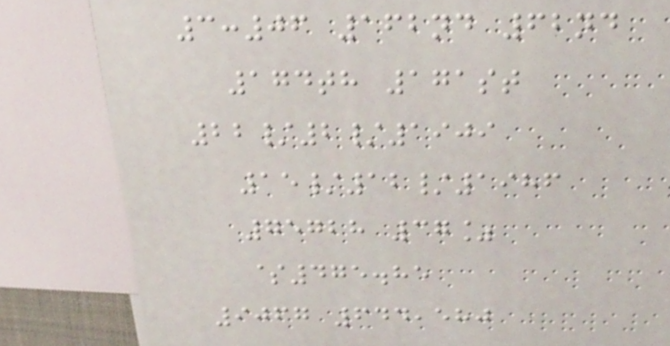3:06 162nd 62nd
174th 171st
22/2/1909
15/12/1986
75728 37%
$475.85
9067 644,580
